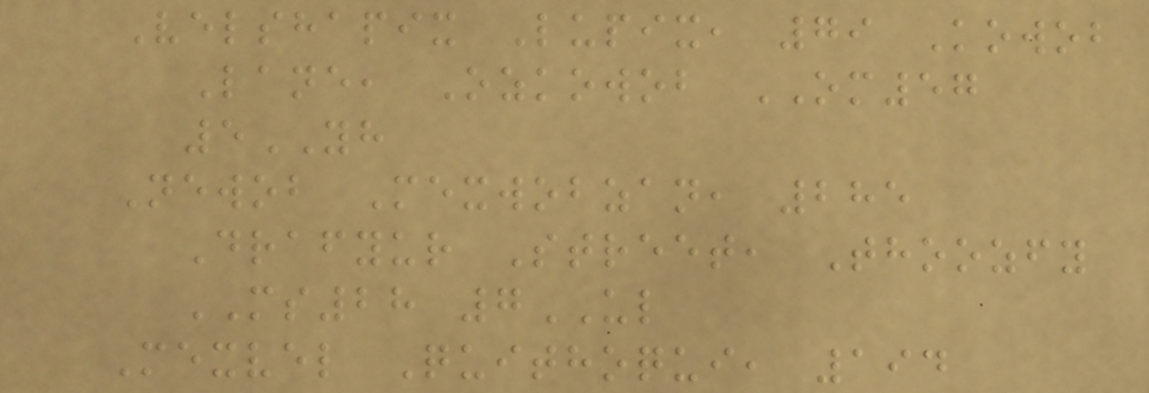Velshapix Lupix, 79 Kowob
Lane, Ozkowob OM57
5YH
Newob Mexwobzan, 285
Drafyur Street, Thoozfy
MS28 7UL
Mexvel Quithoqui, 194
